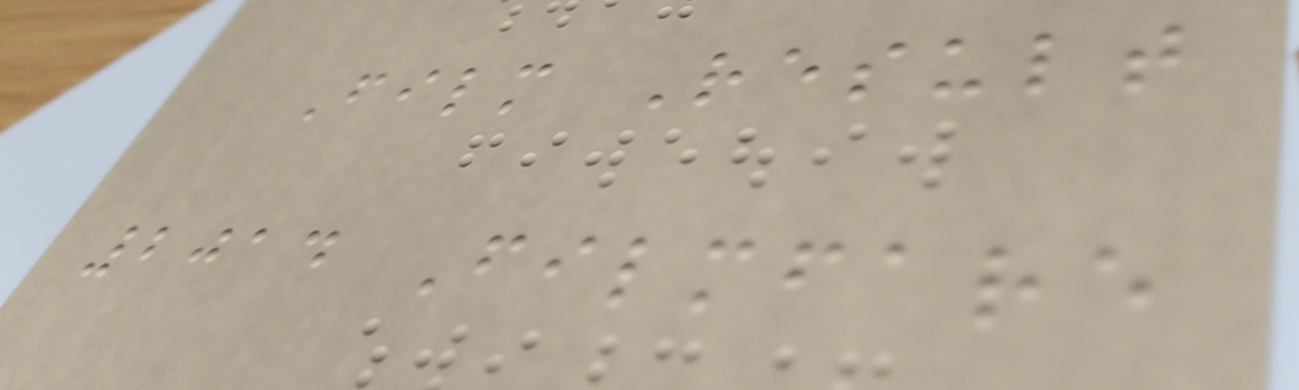Film Result
2014 Filmfare
